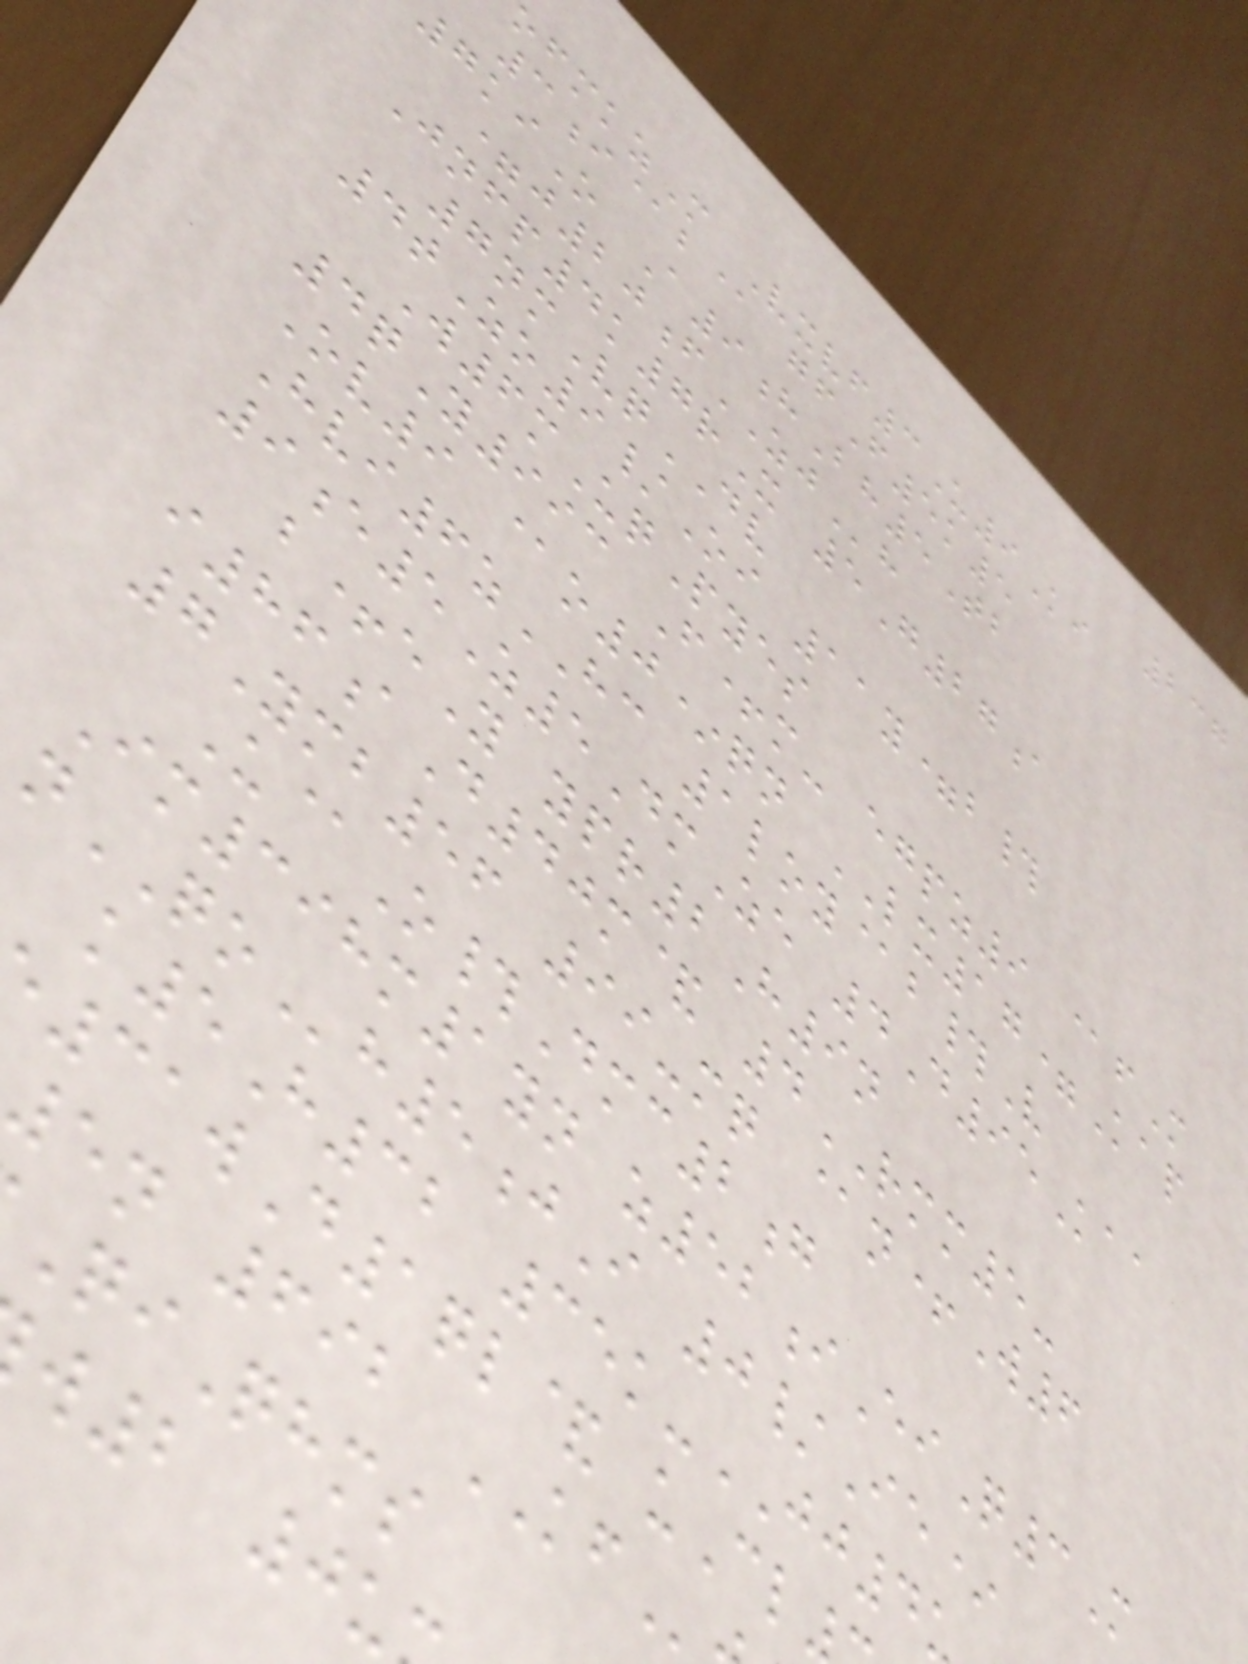237
ofmkzM Vxvf3U9Ki
3i@b@ gfF5k5
7kiO A9hBh5Tb
=j20fZJh
Jnfp4k7rX 5G27a
7nmVqDV
4tZo9/Oi 11y=b#
W6mUqPyes
4qY993 F+m- egpz9 @fM
Ov9 @o0*qn LX17=Kap
Hvi6zHC 1loy@b#V
9e5Z5DmZe 4D95Kaa
b+eY ypr2H9n
i86aD40m& 4RMM5-
7Ymb56 99-mq @n+W6
U@O#Dmc2g
Im398m1yn z52iEiQ3M
nQOh5jI 0/Ie*
k5H32 35k-JJ4
31wD1ql& uCl
5n 692 KF
QiQhms
w2 0u
